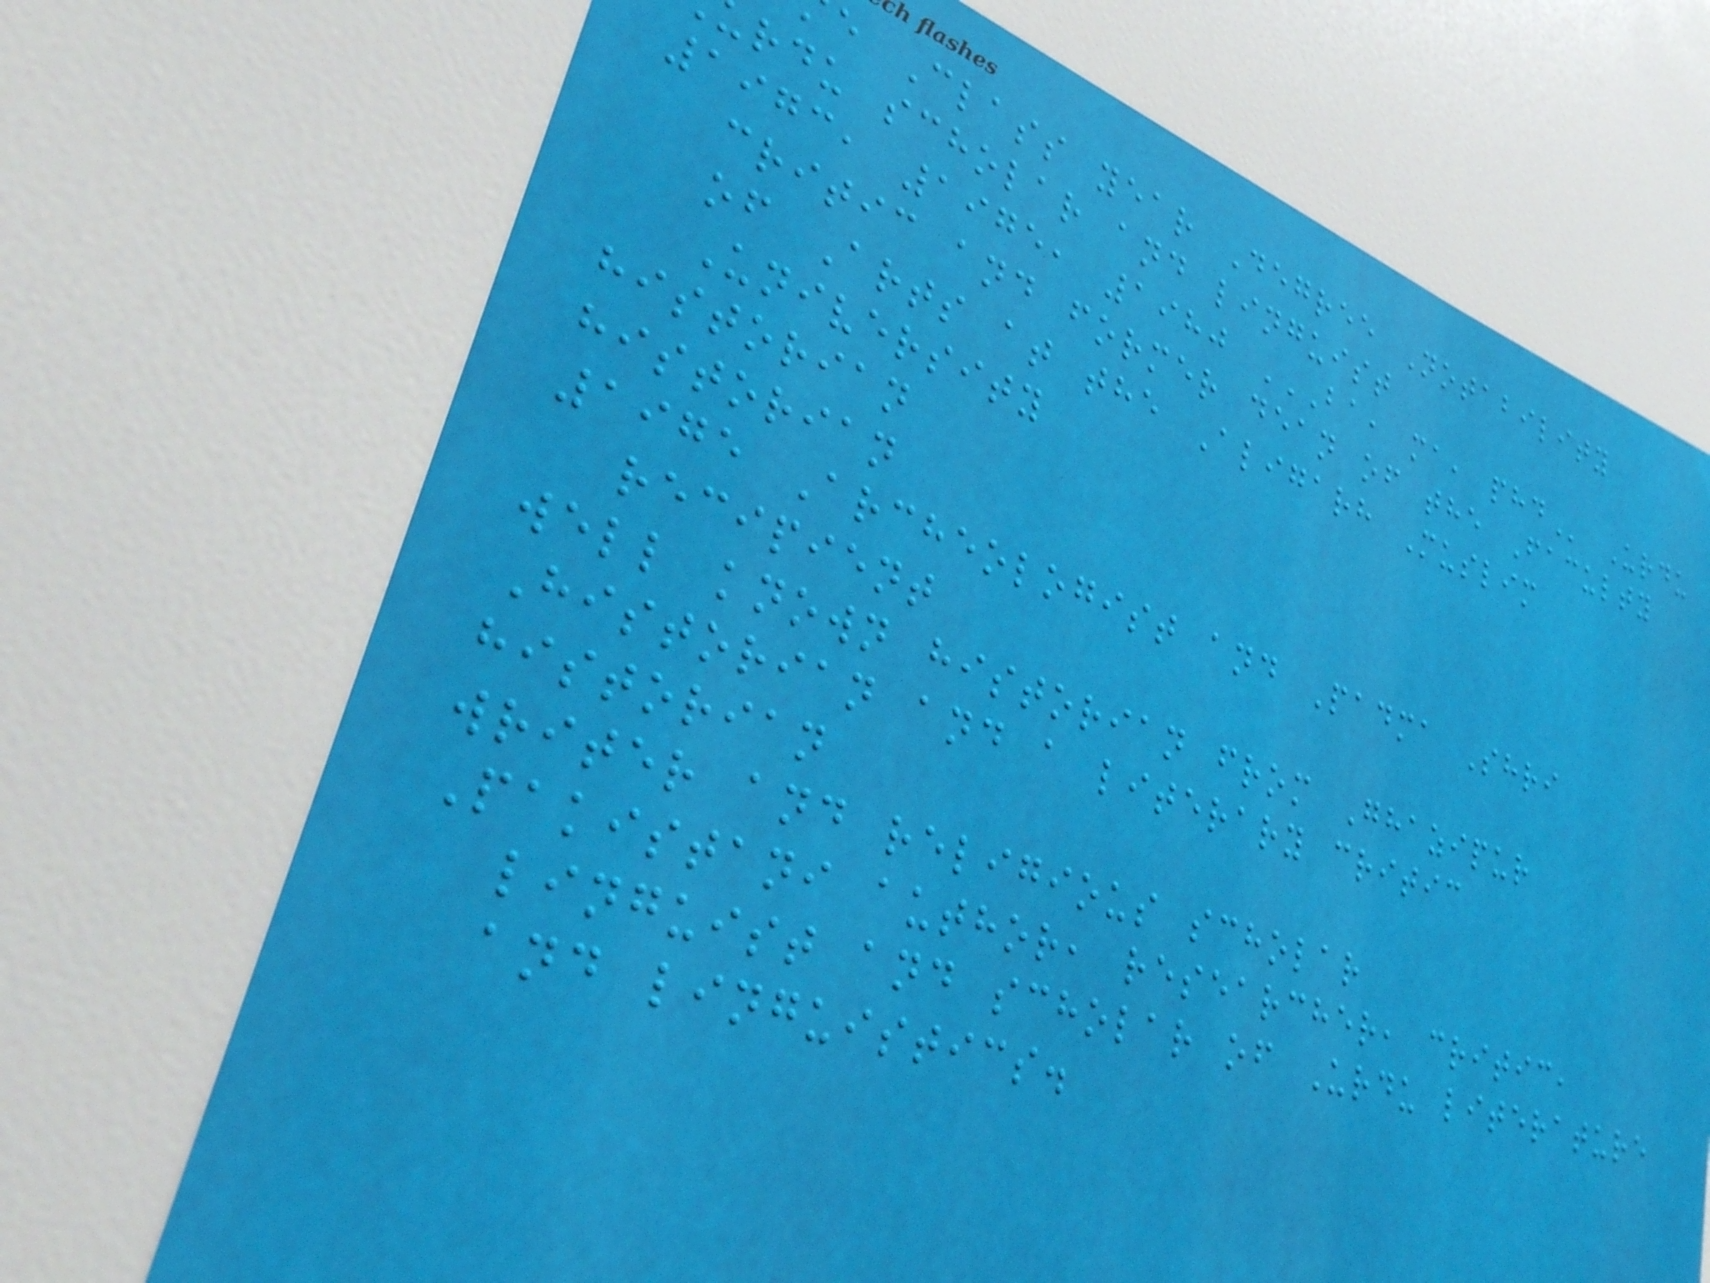e Class year Degree Notability
rdu scholar and linguist
1973, 1975, 1980 BA, MA, PHD Urdu
critic and former dean of the Faculty
of Arts at the Aligarh Muslim
University
historian
historian
1975 Archeologist and Padma Shri
recipient
well known historian from Ghazipur
Historian and a literary critic
historian
writer and religious scholar
Pakistani author, researcher, critic,
linguist and scholar of Urdu literature
and linguistics.
